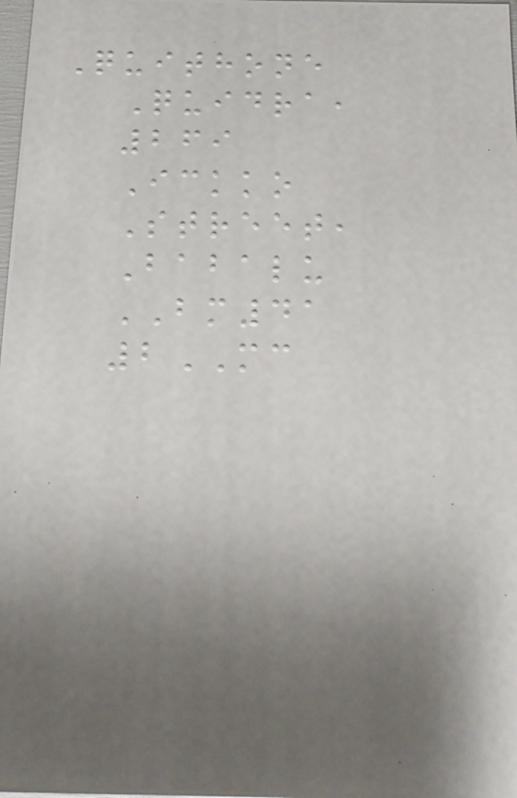Quithone
Quidra,
269
Ickko
Street,
Babalu
BM41
2MC
